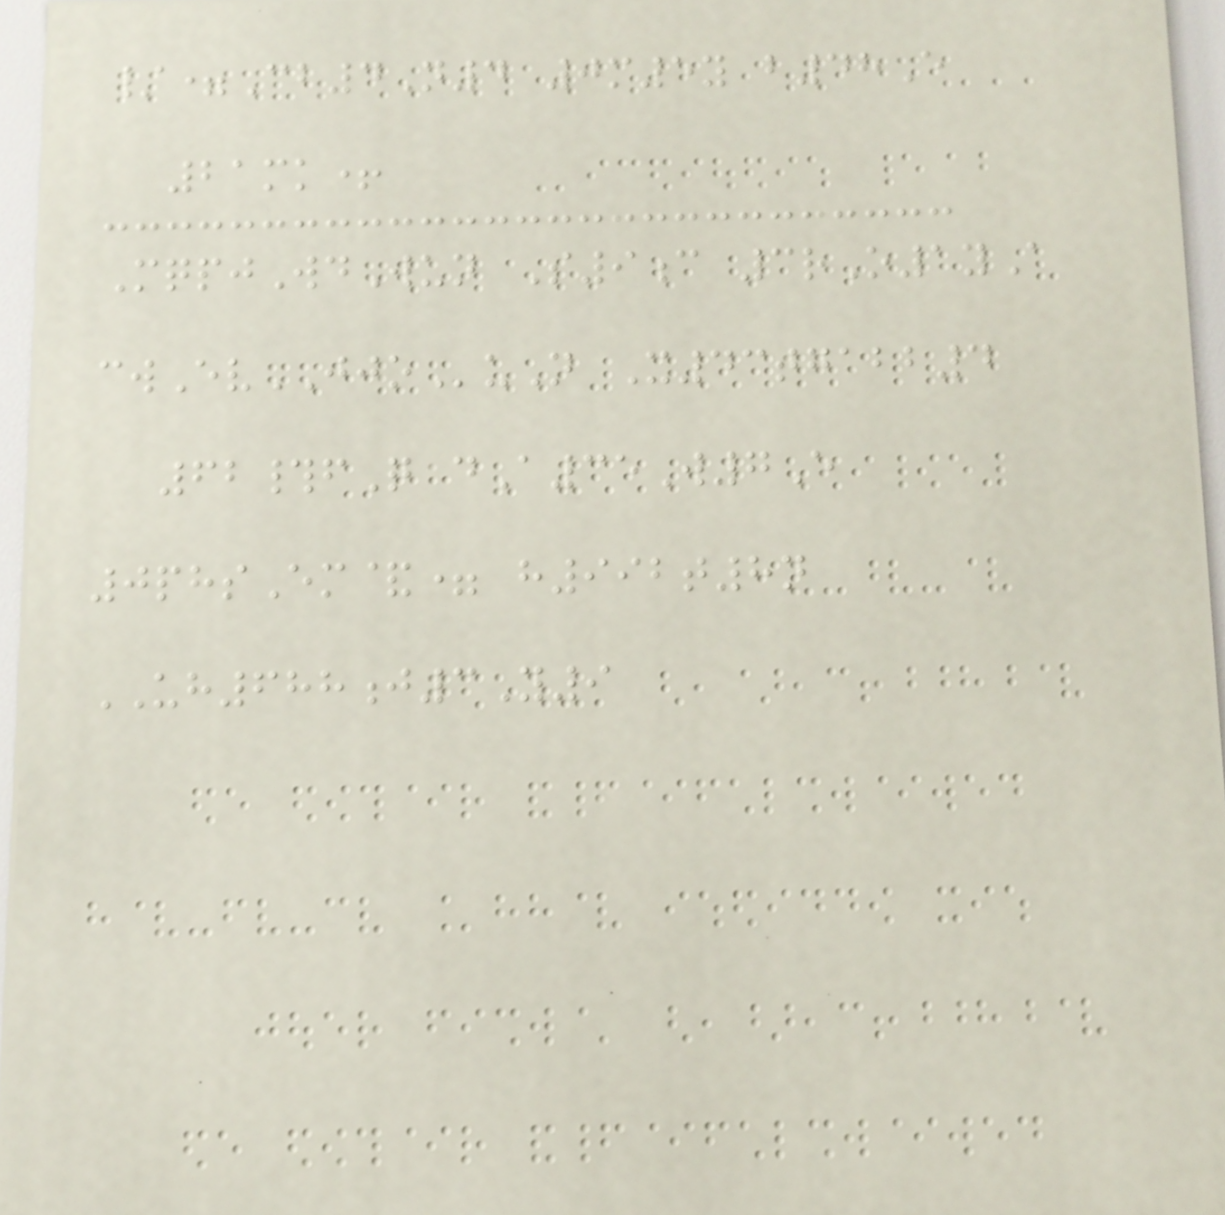/=Cb4N4 0m5y b48E
21mk+
MqpjWdWun S9c 3rO1yA
cwEvJJOuN X43tgabb4
62#fQ dA35W7E
0phsEm&= h992t8n
UH688j3Y9
